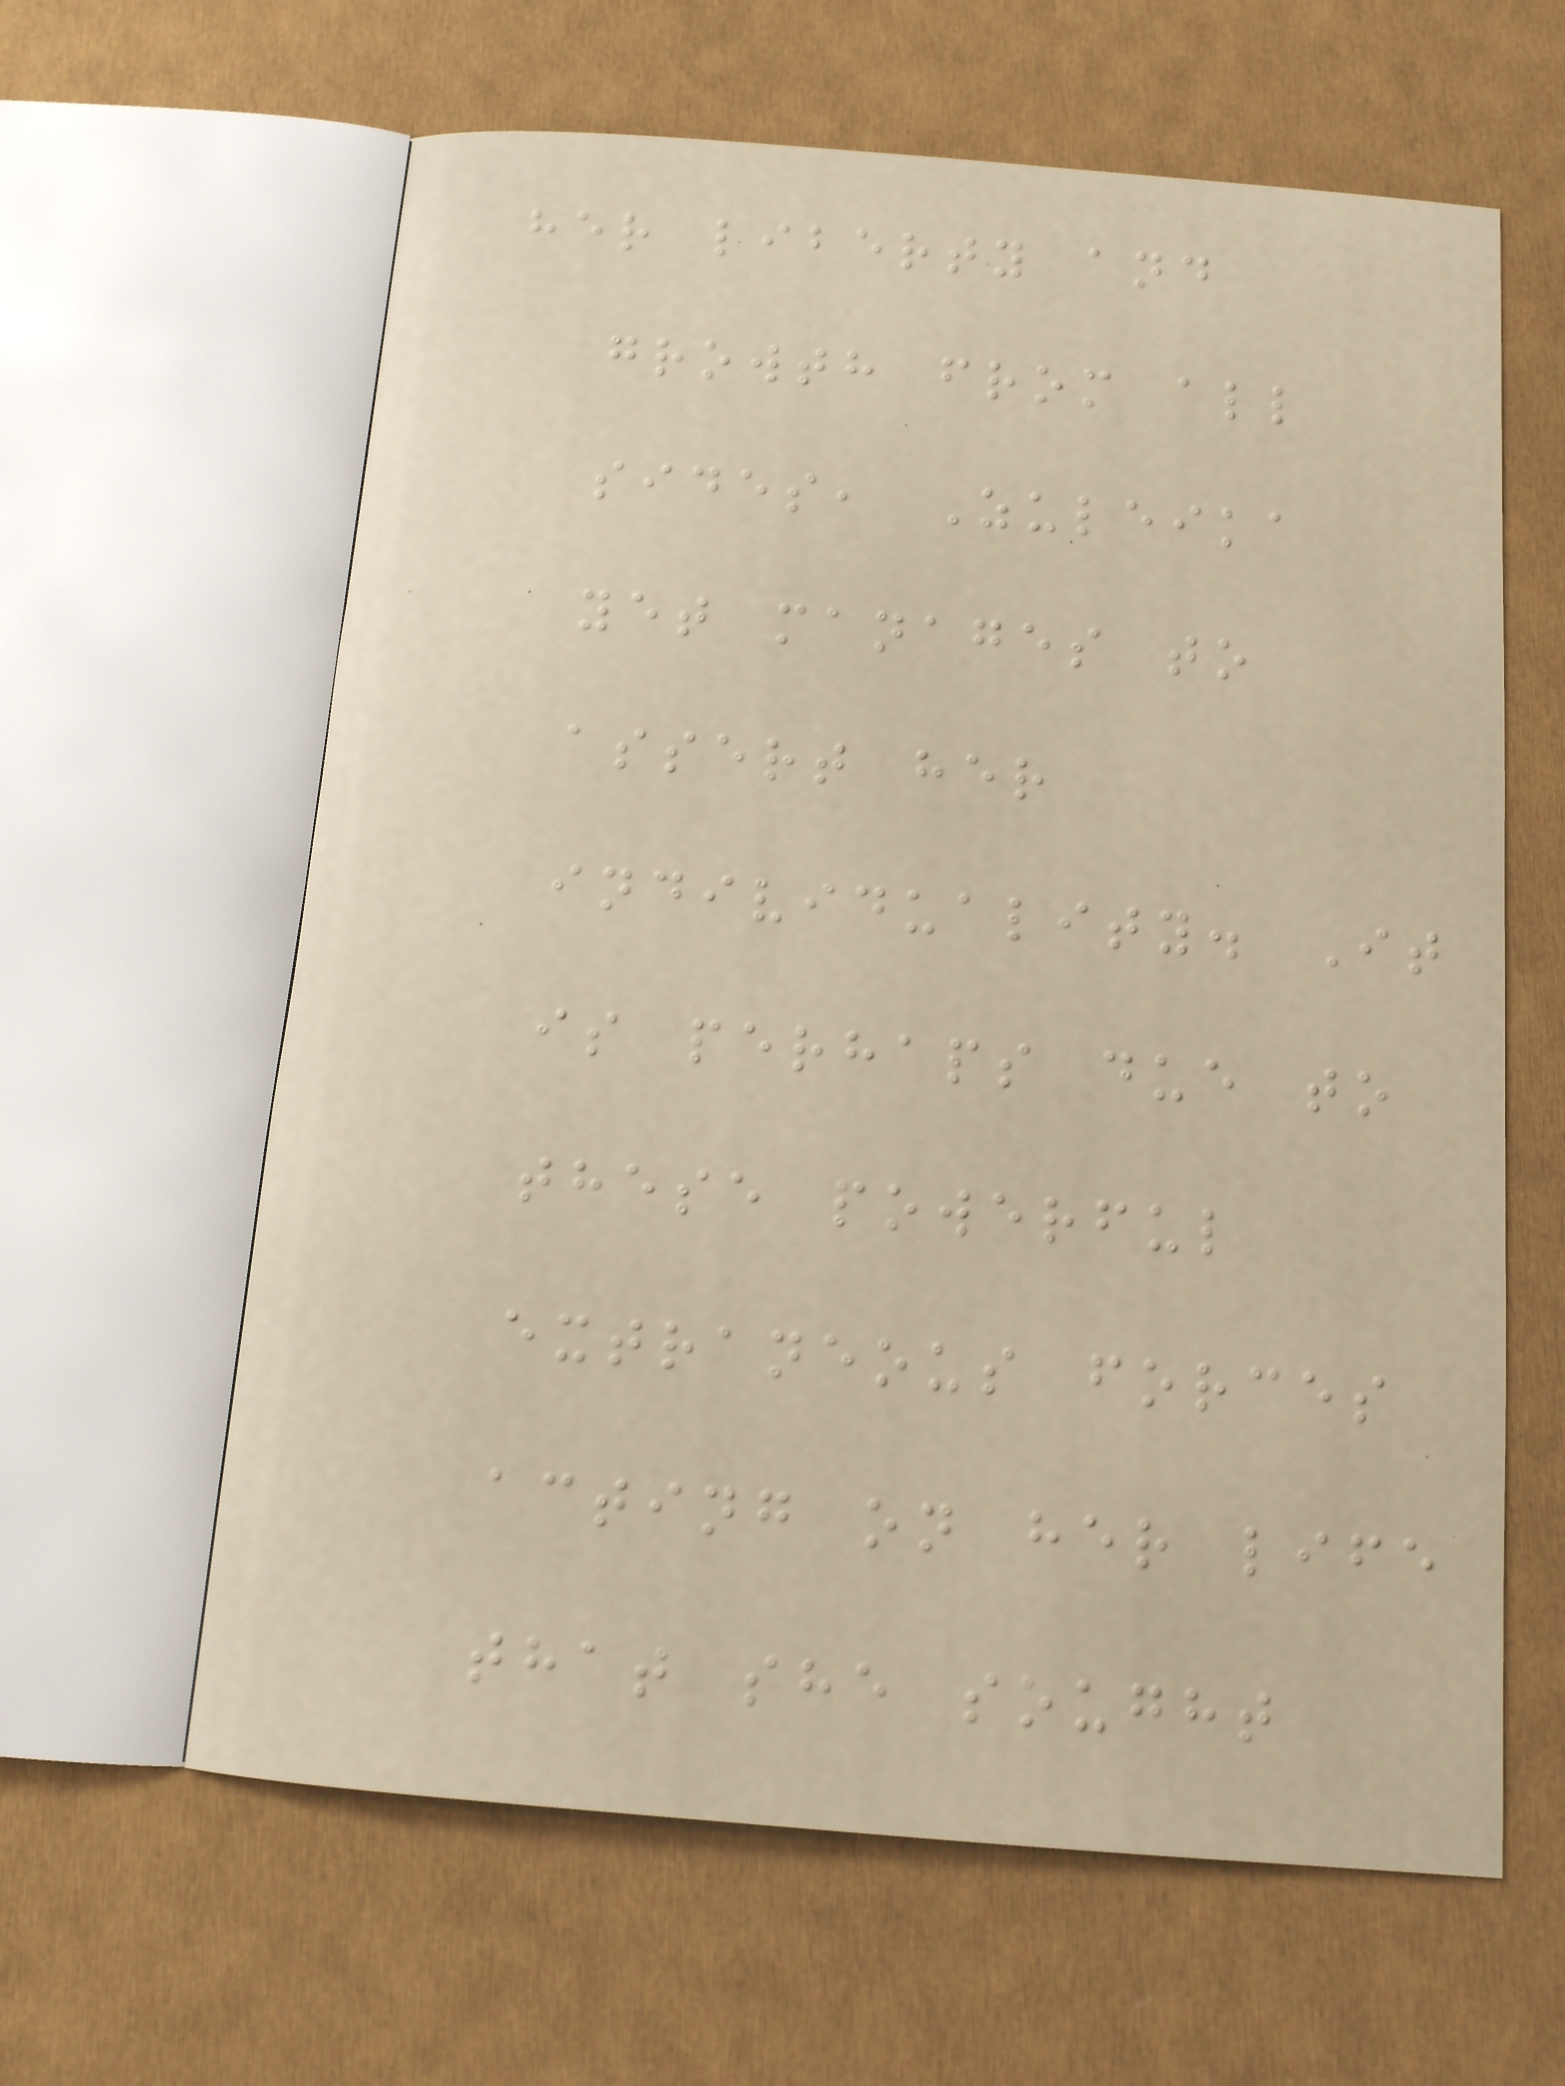her liberty and
growth from all
sides, Zuleika
yet manages to
assert her
individuality. It
is perhaps due to
these powerful
extraneous forces
acting on her life
that she sought
